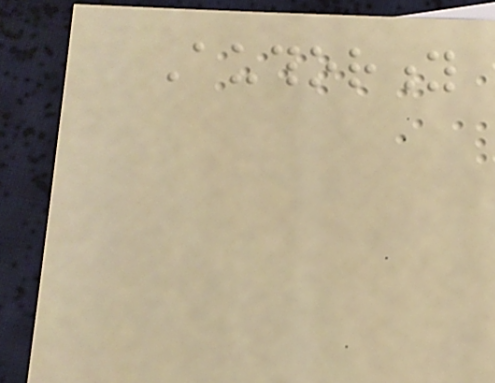Authority
